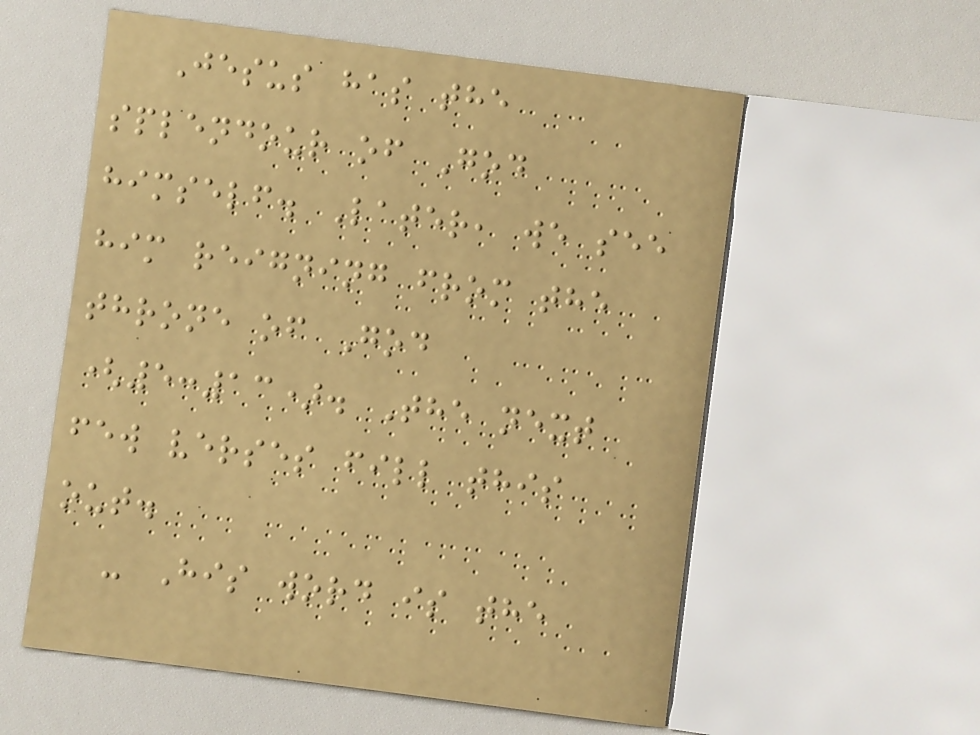Jesus has the
splendour of God
himself. Later, we see
him reigning from the
throne of God
(5:13). The next
few verses fill this
out.
- His word is the
